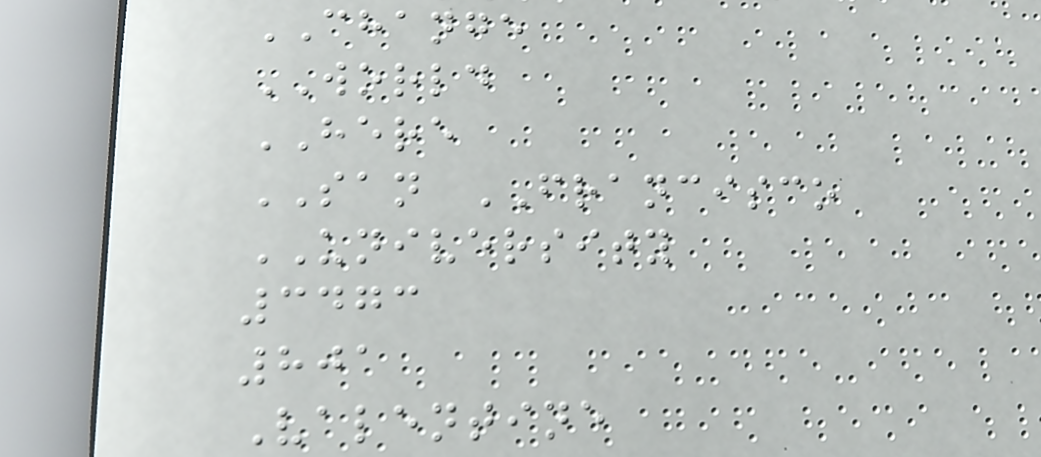CHANGE
WORLD
HERE
SAN FRANCISCO
UNIVERSITY
3473
801
Valentine
